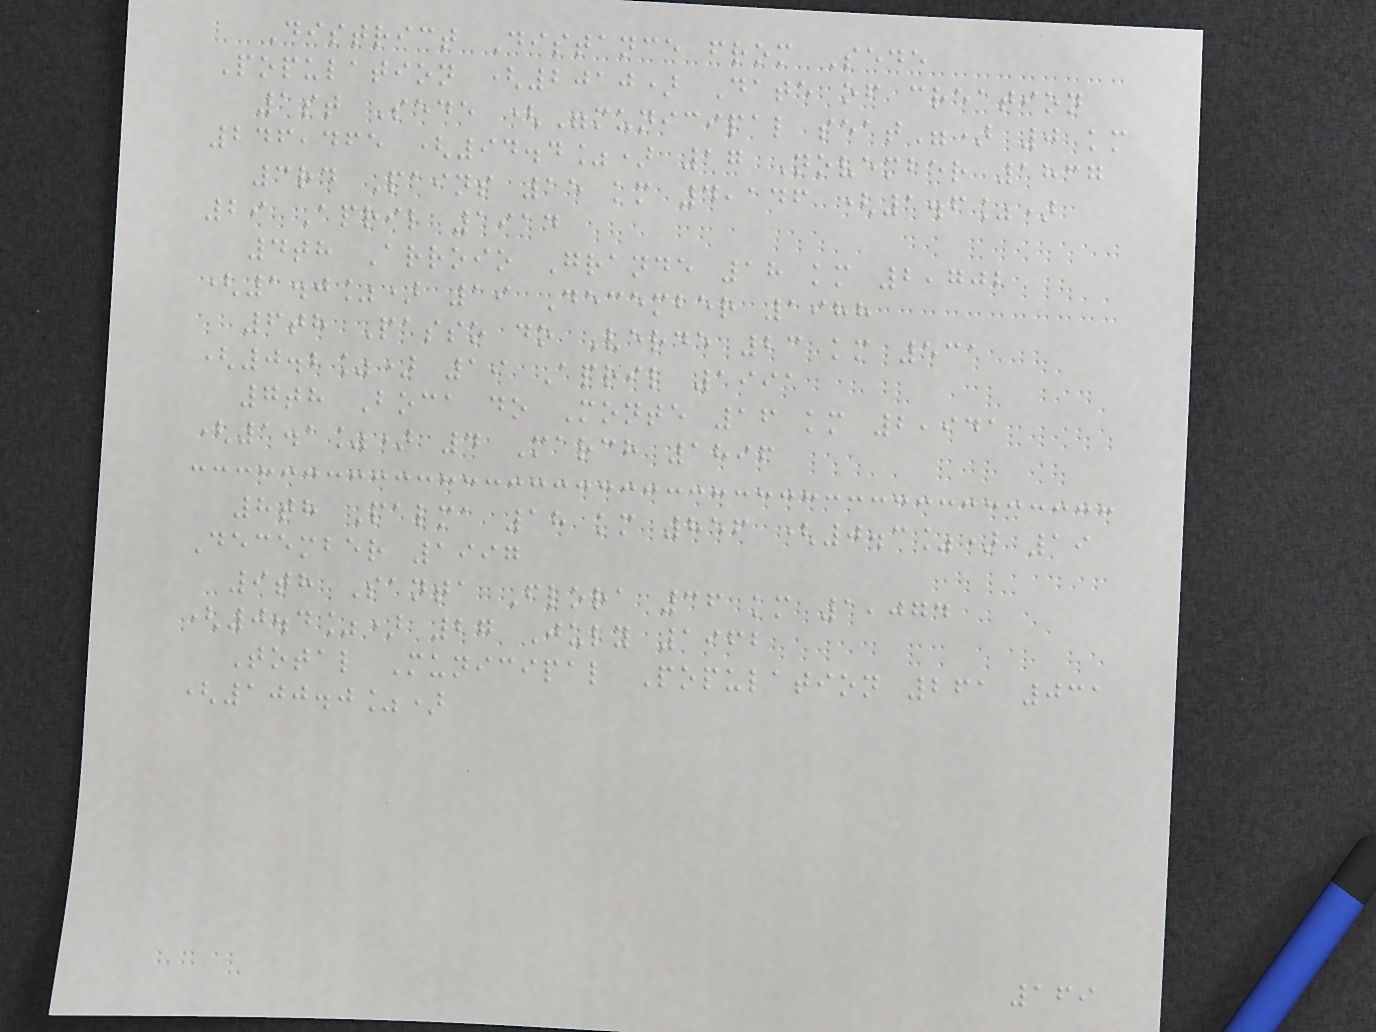District Distance from Sede
Population (2010) Date of creation
1st Sede ("municipal seat") 0 km
246,465 (94.4%) 17 November 1837
3rd Pains 15 km 4,146 (1.6%)
29 April 1914
4th Arroio Grande 18 km 2,702
(1.0%) 19 December 1988
6th Passo do Verde 23 km 531
(0.2%) 19 April 1991
7th Boca do Monte 16 km 2,941
(1.1%) 4 March 1896
8th Palma 18 km 856 (0.3%) 19
December 1997
9th Santa Flora 36 km 1,074
(0.4%) 27 July 1962
Total Municipal Population 261 031
(100.0%)
169
